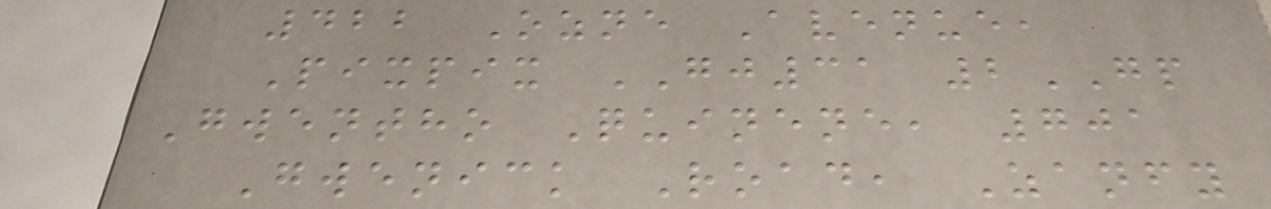422 Ozne Avenue,
Pixpix GJ31 2GP
Gwentho Quinene, 701
Gwenick Road, Zanfy
